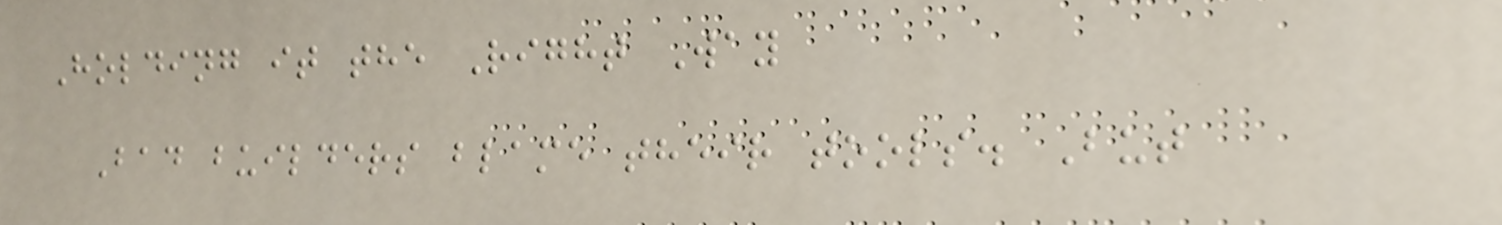Holding it the Right Way
Bad builders blame their tools. But
